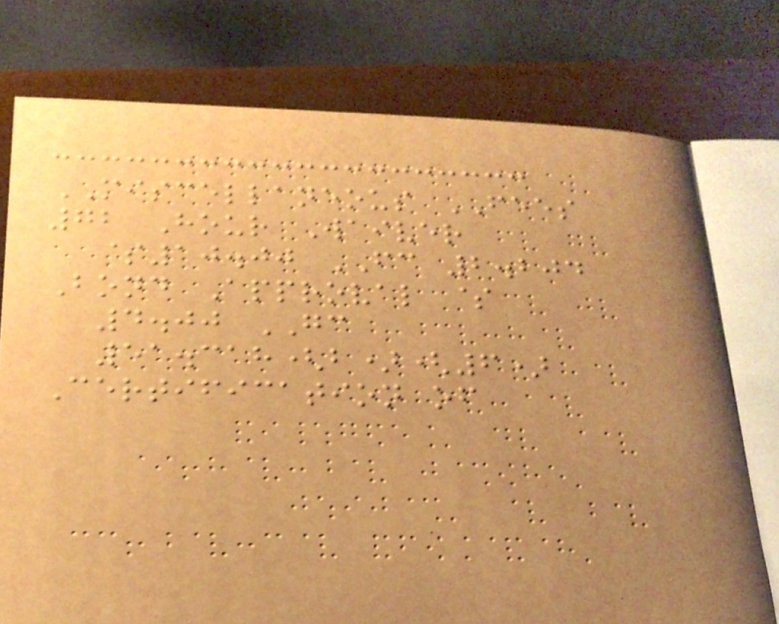MISCELLANEOUS FEES
72 Hour Waiver
$10.00 FC 2.204
Bond Approval $
4.00 GC
51.318(b)(6)
Certification of
